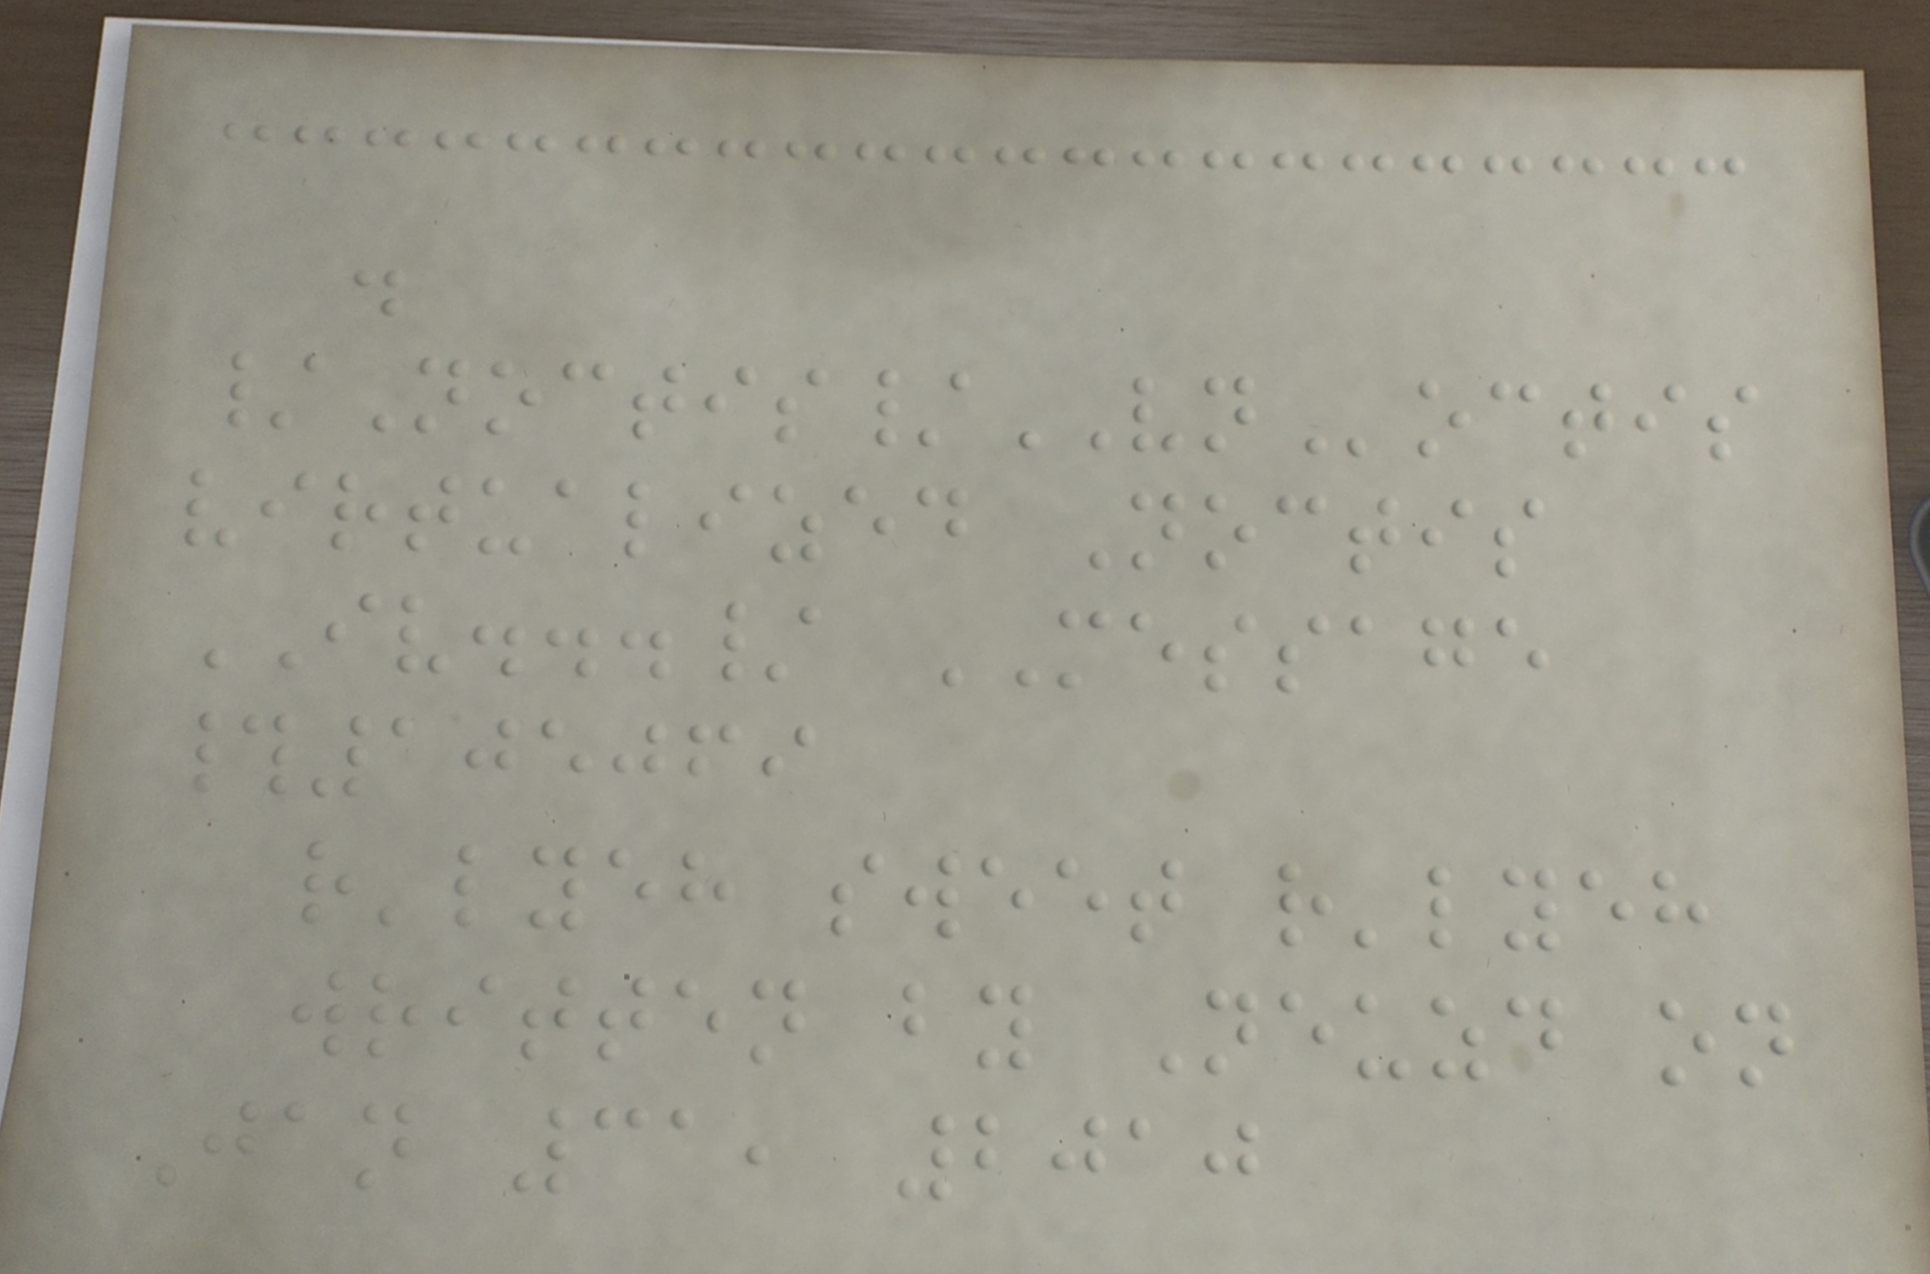.
/Noctis/VNoctis
virtualized Noctis
IV.../ MESSAGE
#105069
r'lyeh sweet r'lyeh
written by Neuzd on
Jan 31, 2010
